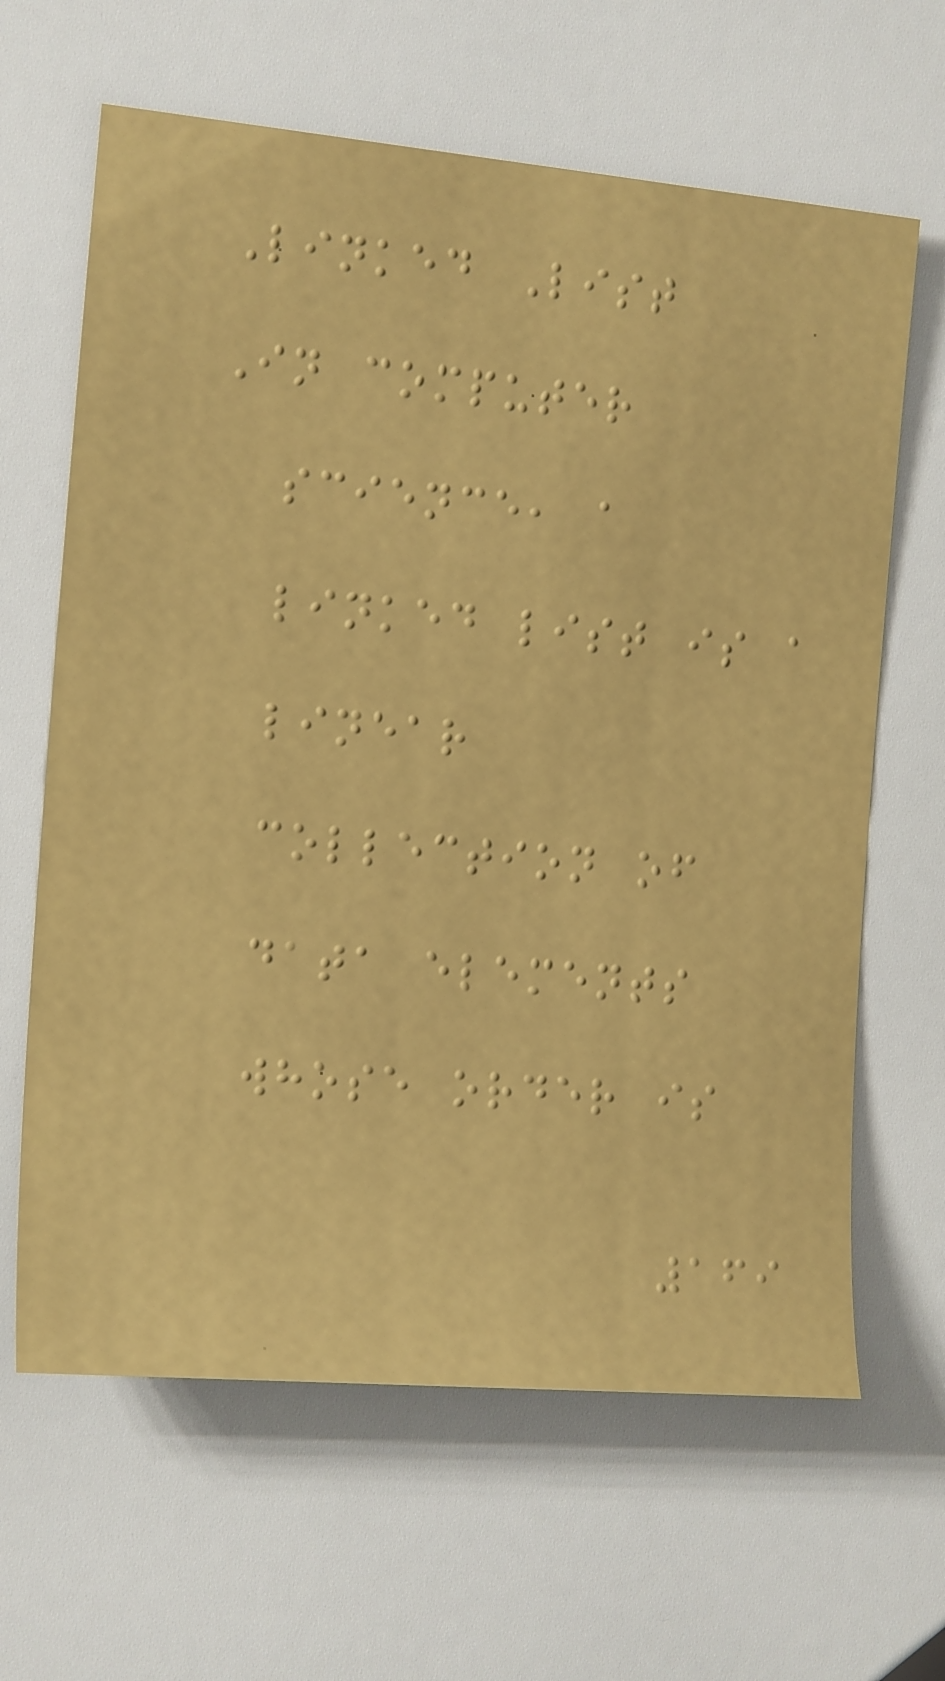Linked List
In computer
science, a
linked list is a
linear
collection of
data elements
whose order is
169
